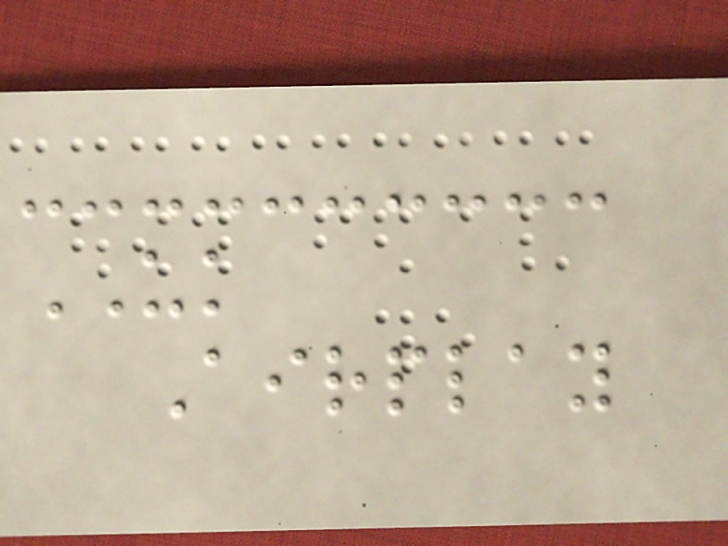UK
Airplay
